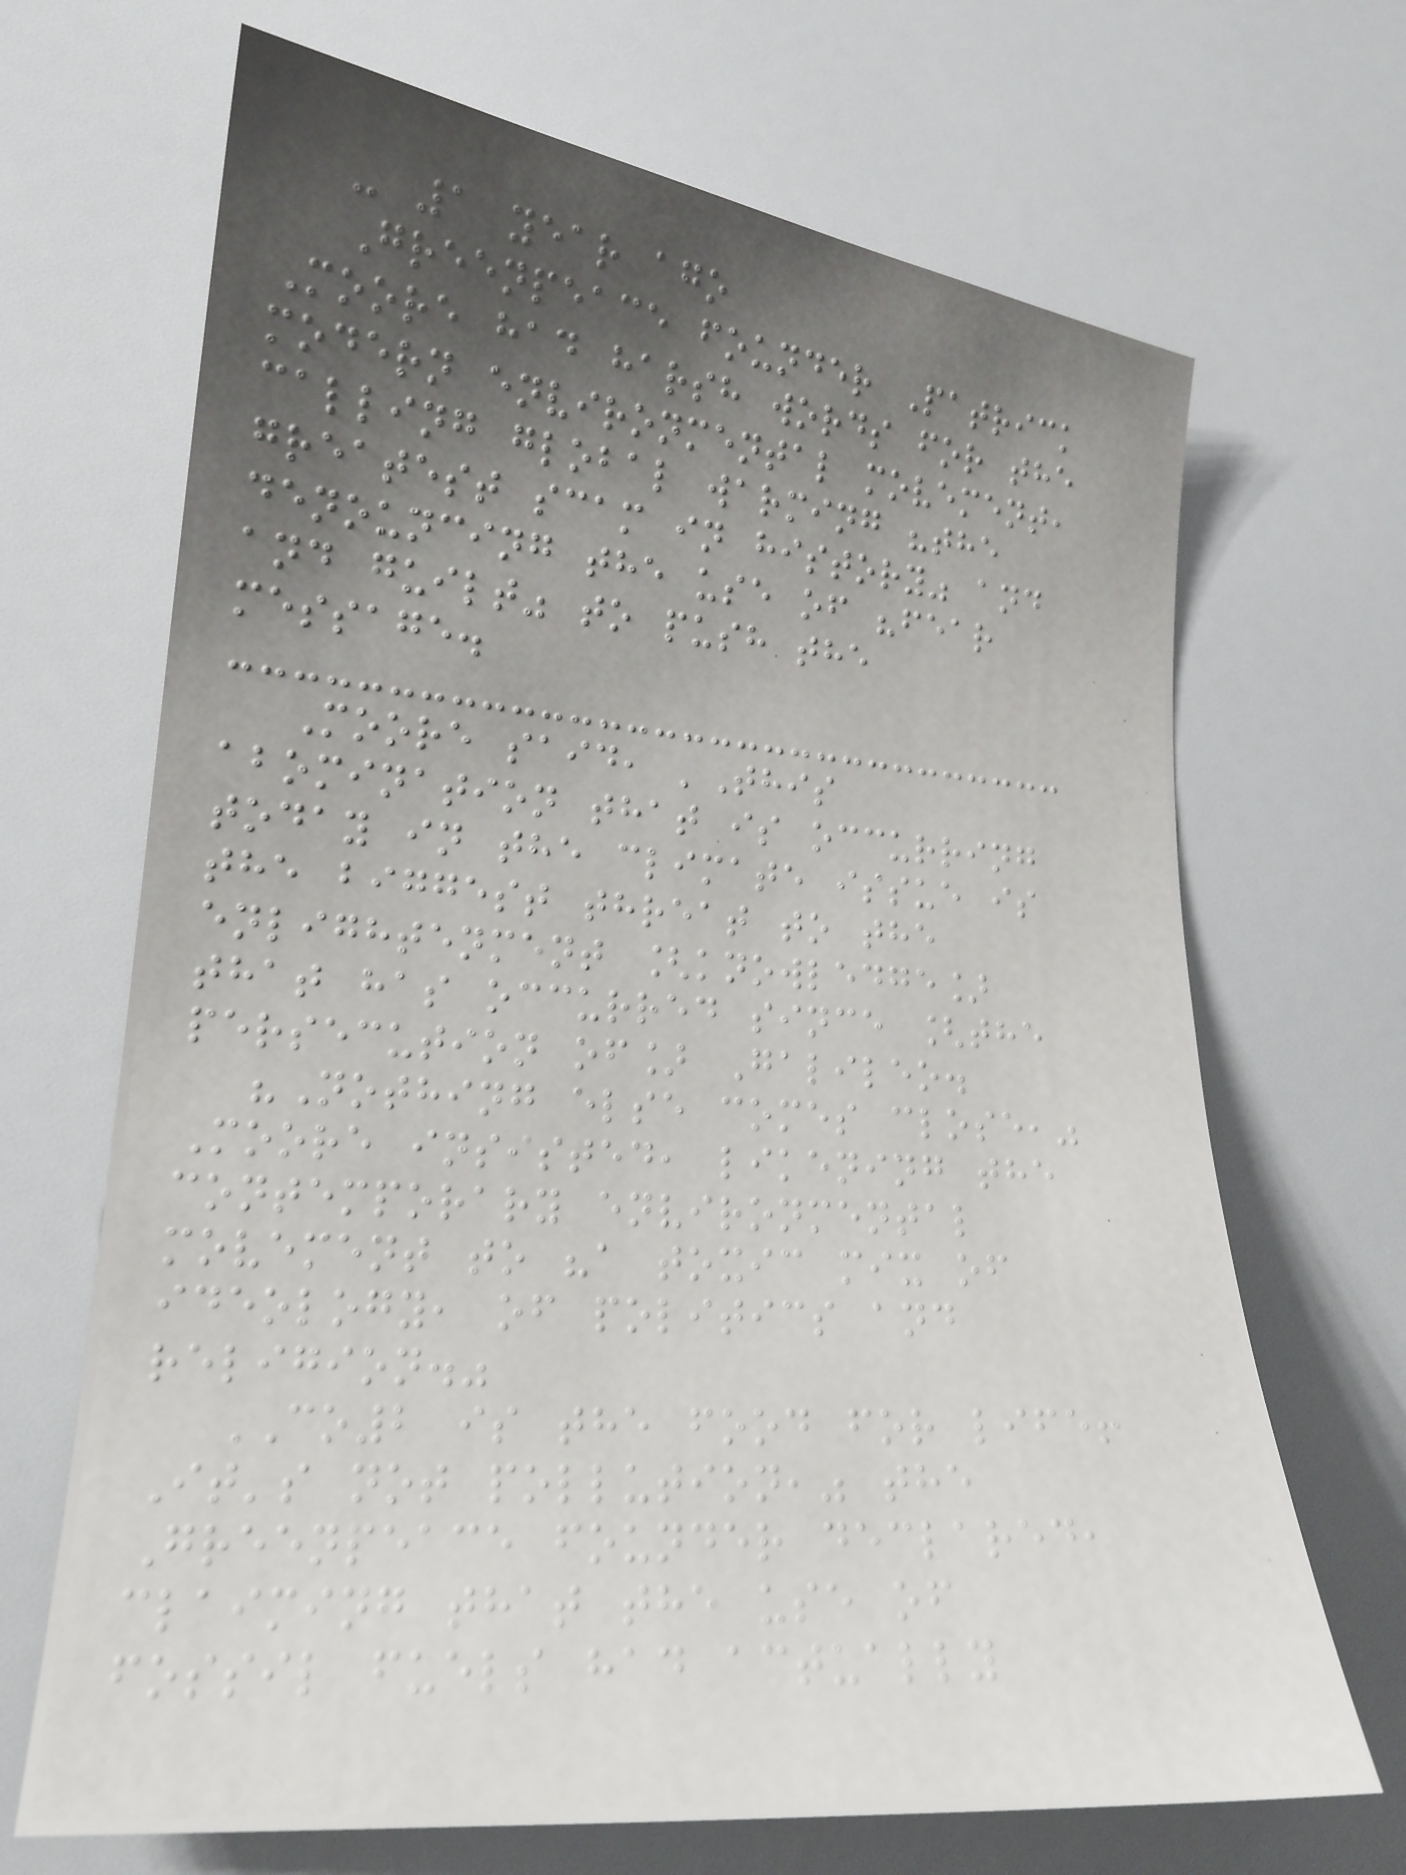- 1 year ago
Greenpeace founder Patrick
Moore had harsh words for the
modern environmental movement,
calling global warming "the
greatest scam in history" and
denouncing the use of "fear
and guilt" to push the
message.
Moore said, 'This
abomination that is occurring
today in the climate issue is
the biggest threat to the
enlightenment [knowledge]
that has occurred since [the
persecution of] Galileo.
"Nothing else comes close,"
Moore insisted, likening the
contemporary environmental
movement to "a toxic mix of
ideology, of politics and
religion."
CO2 is the food for life!
It's not pollution," the
Greenpeace founder declared,
claiming that the use of
fossil fuels had actually
